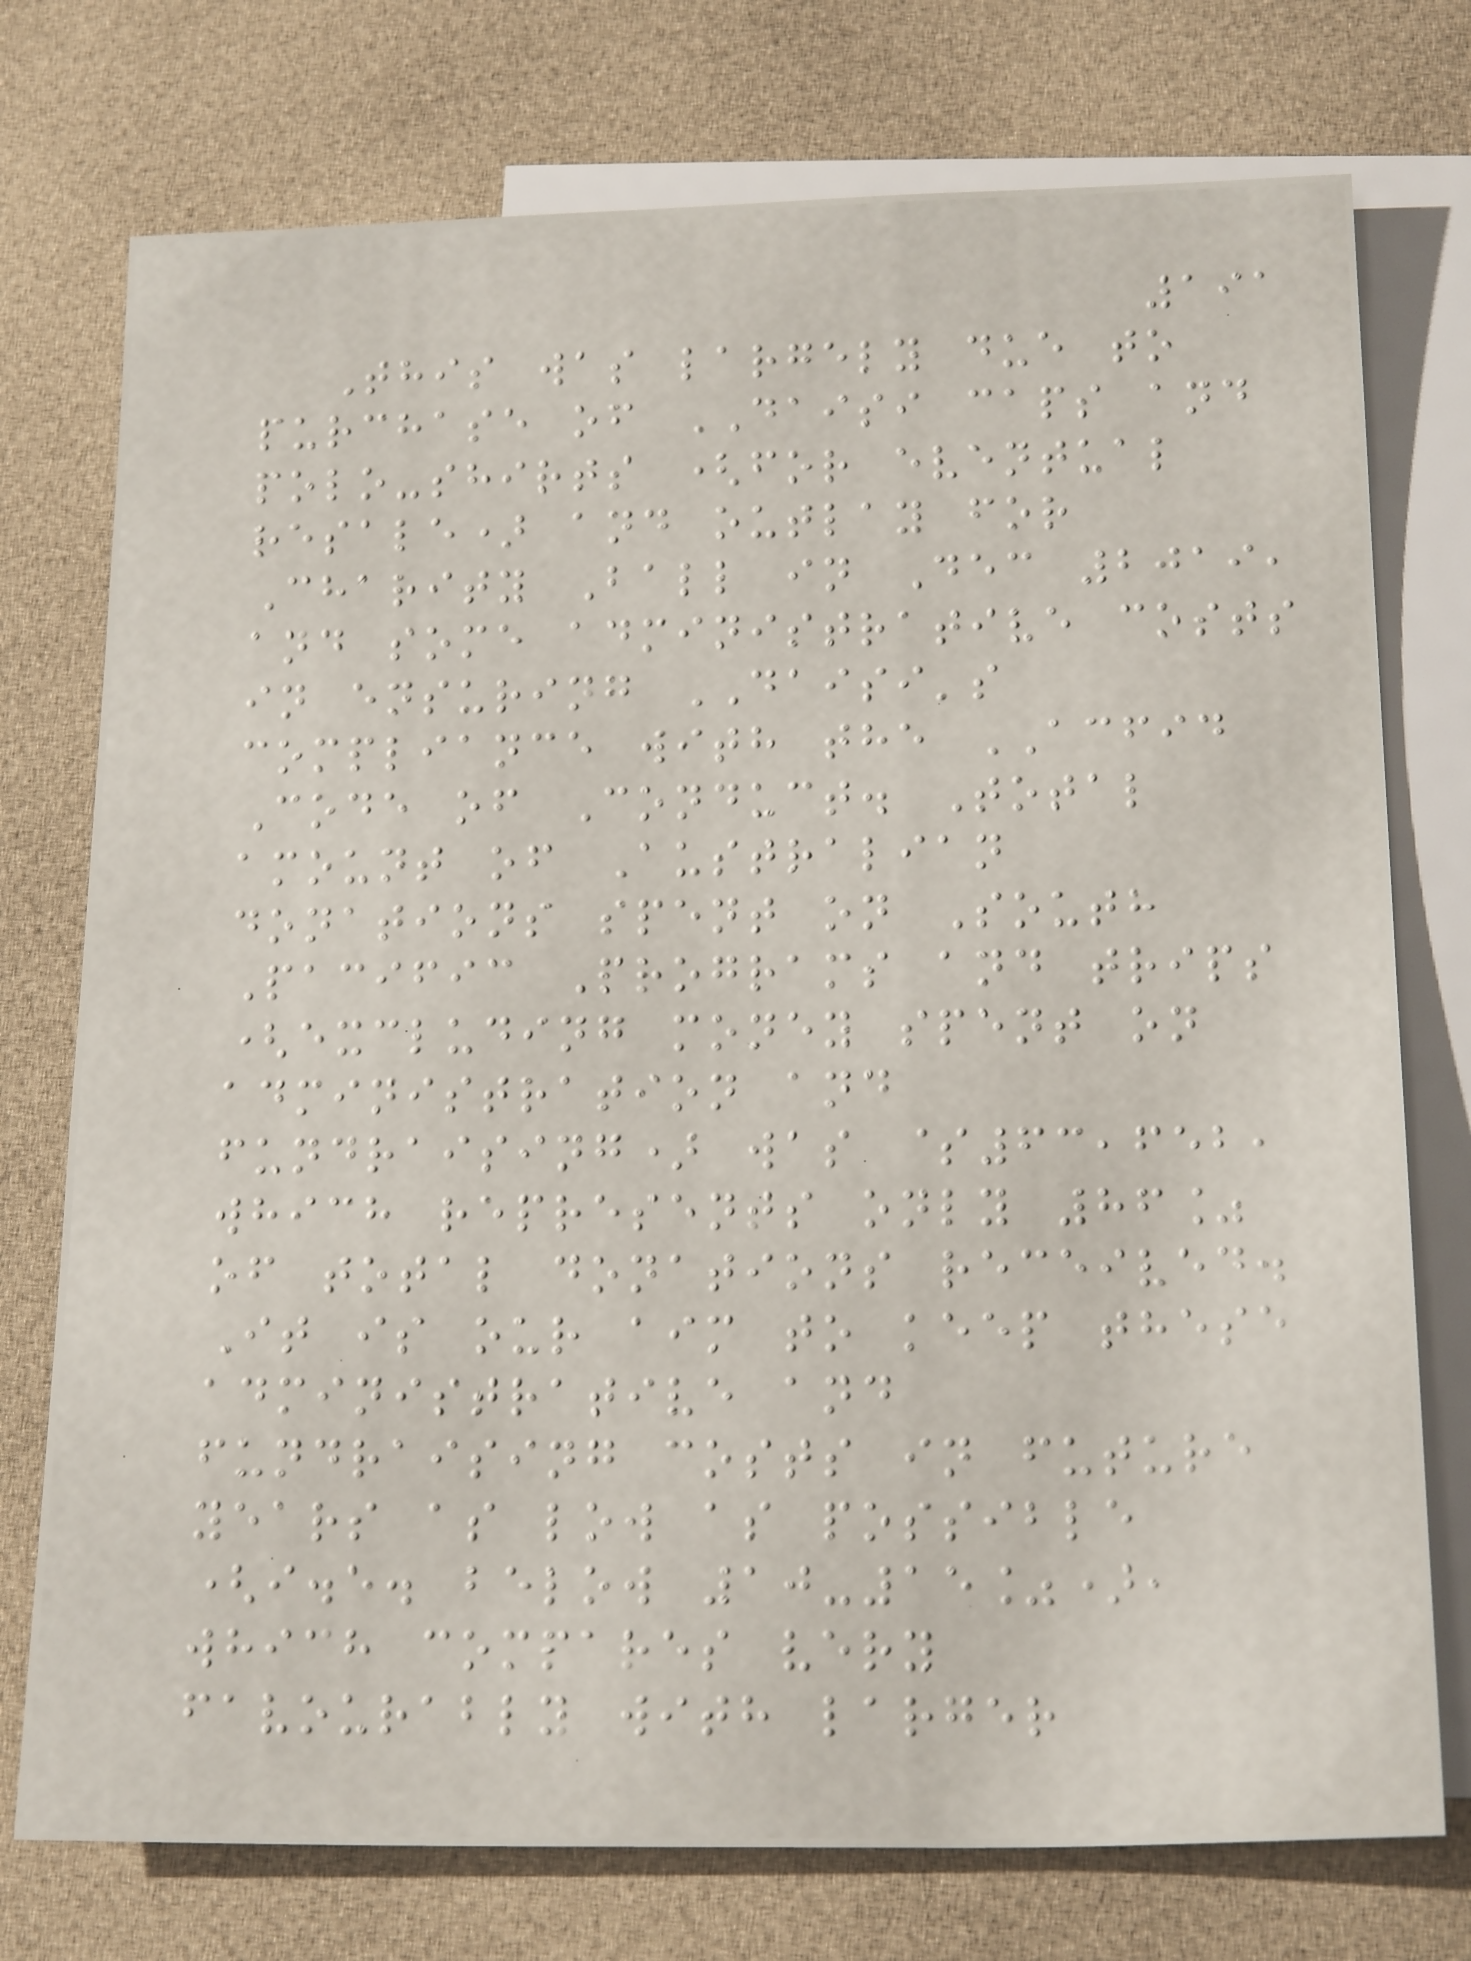191
This was largely due to
purchase of DAISI caps and
polo-shirts (for eventual
resale) and outlay for
Charity Ball in Dec 2019,
and some administrative costs
in ensuring DAISI's
compliance with the ACFID
Code of Conduct. Total
amount of Australian
donations spent on South
Pacific Programs and trips
(excluding money spent on
administration and
fundraising) was $63,652,
which represents only 86%
of total donations received.
It is our aim to keep these
administrative and
fundraising costs in future
years as low as possible
(i.e. below 10-15%),
which compares very
favourably with larger
